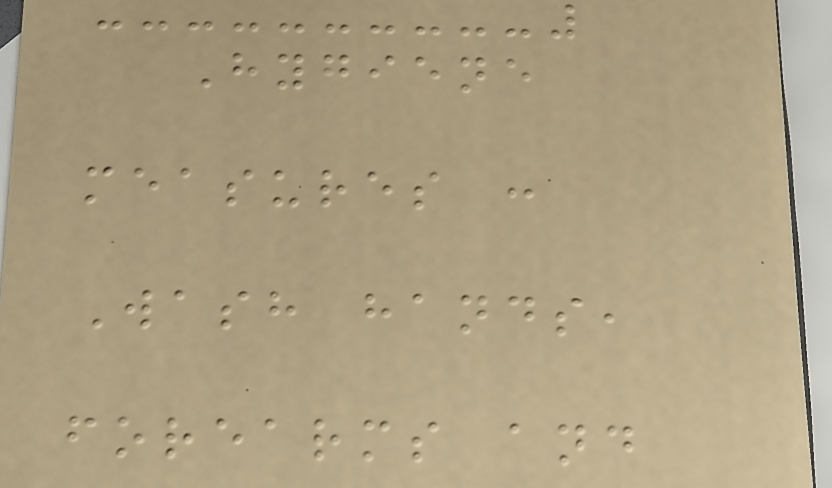Hygiene
measures :
Wash hands,
forearms and
